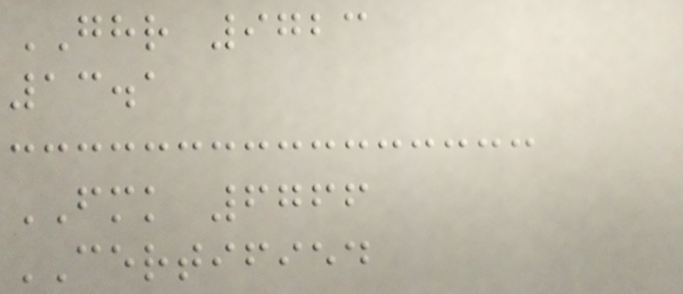GHR 9723
13.1
FMK 6766
CERTIFIED
